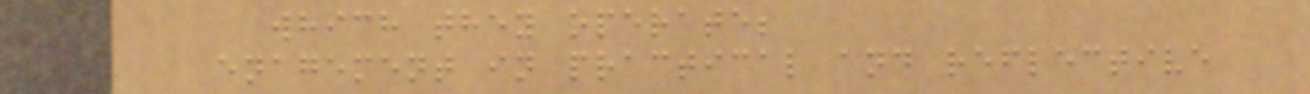which they operate;
enagement in practical and reflective
